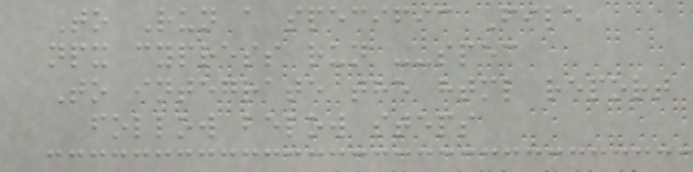To Run a specific File
npx cypress run --spec
To integrate the html report
follow below steps
